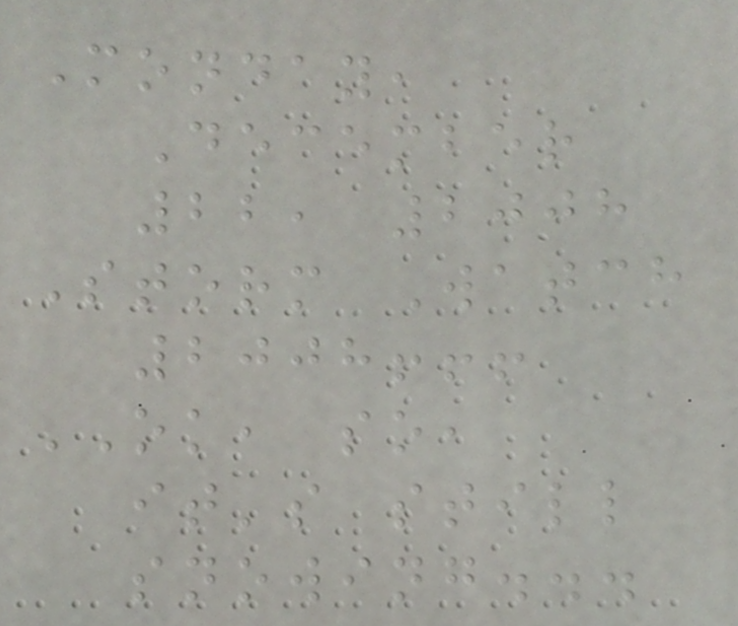Monday,
December
22, 2008
Storm Watch
2008!!!
OK, so,
it's still
snowing...
